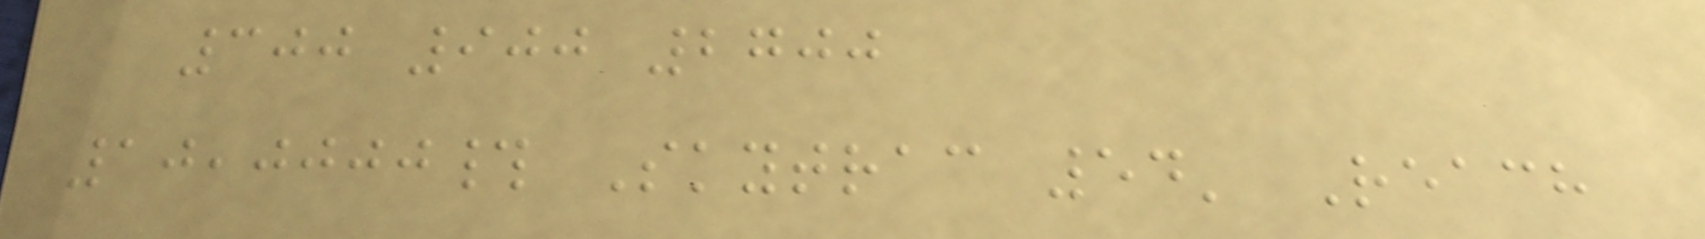300 900 2700
10,0000# Skytrac 54' Reach
